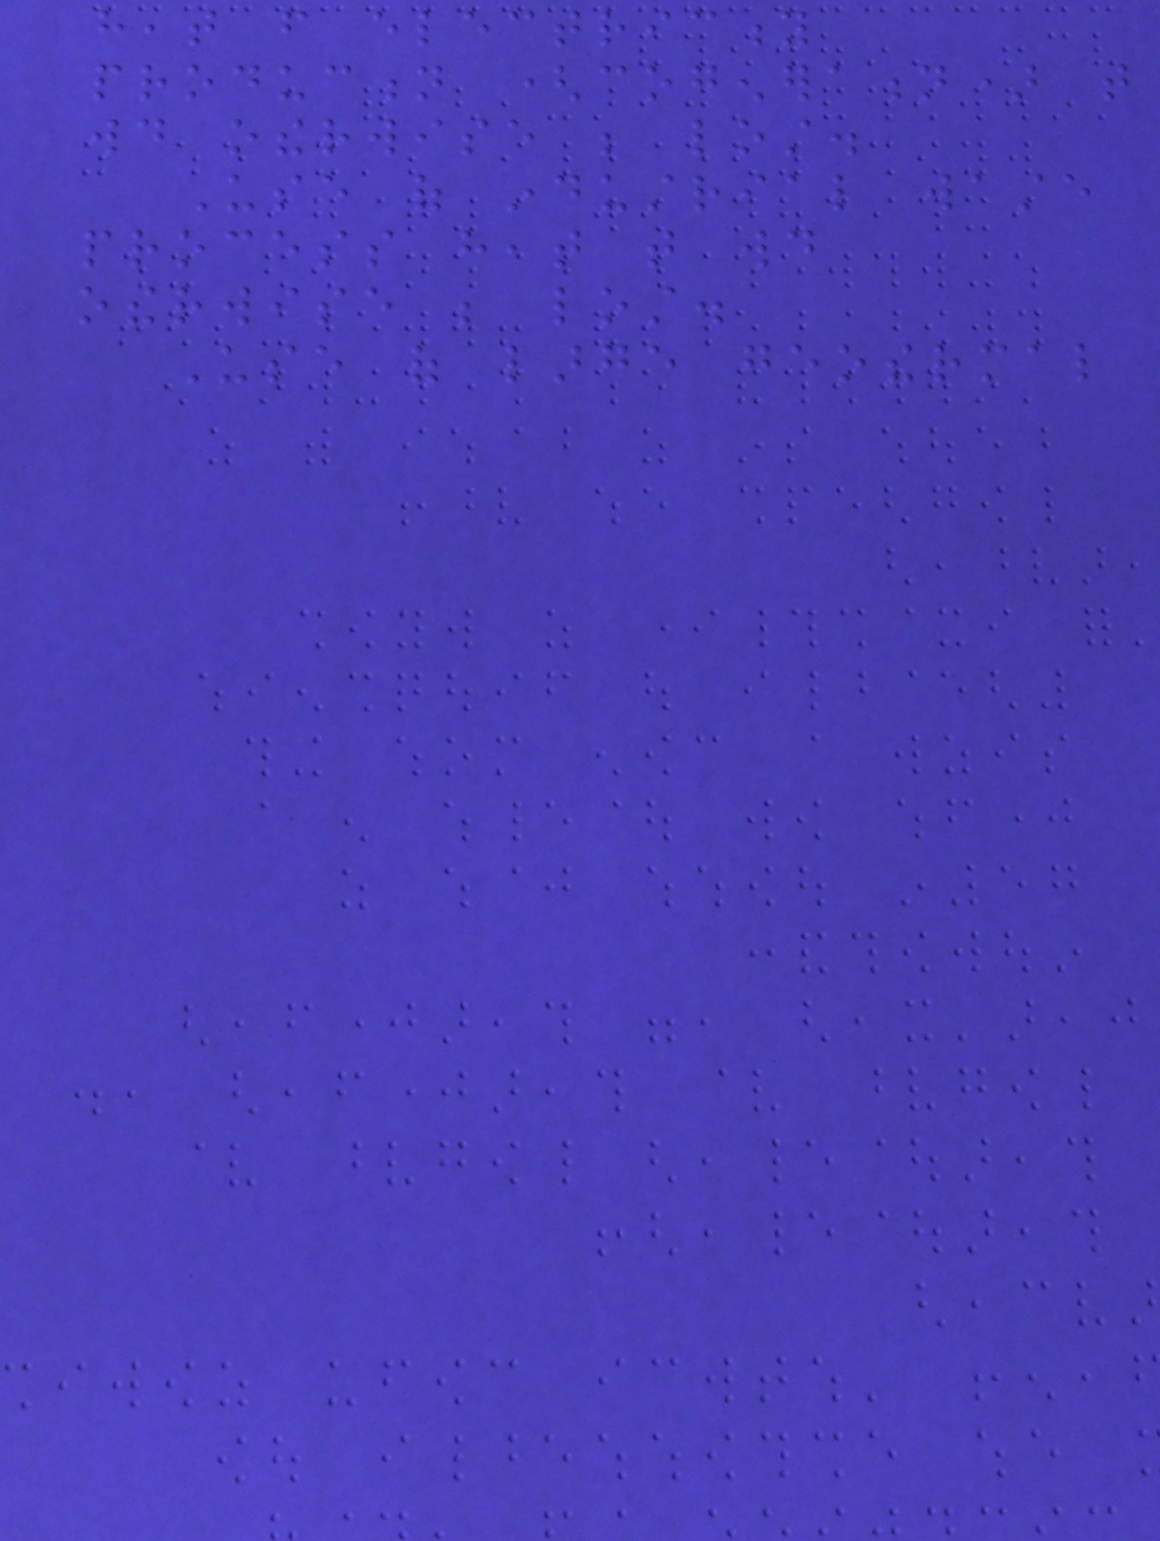heat from electricity
production (cogeneration) that
would otherwise be lost.
Use of industrial waste
process heat that would
otherwise be lost.
Use of large geothermal
